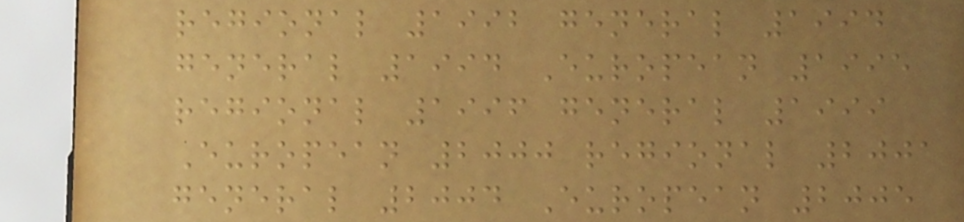regional 1992 general 1994
general 1994 European 1995
regional 1996 general 1999
European 2000 regional 2001
general 2004 European 2005
